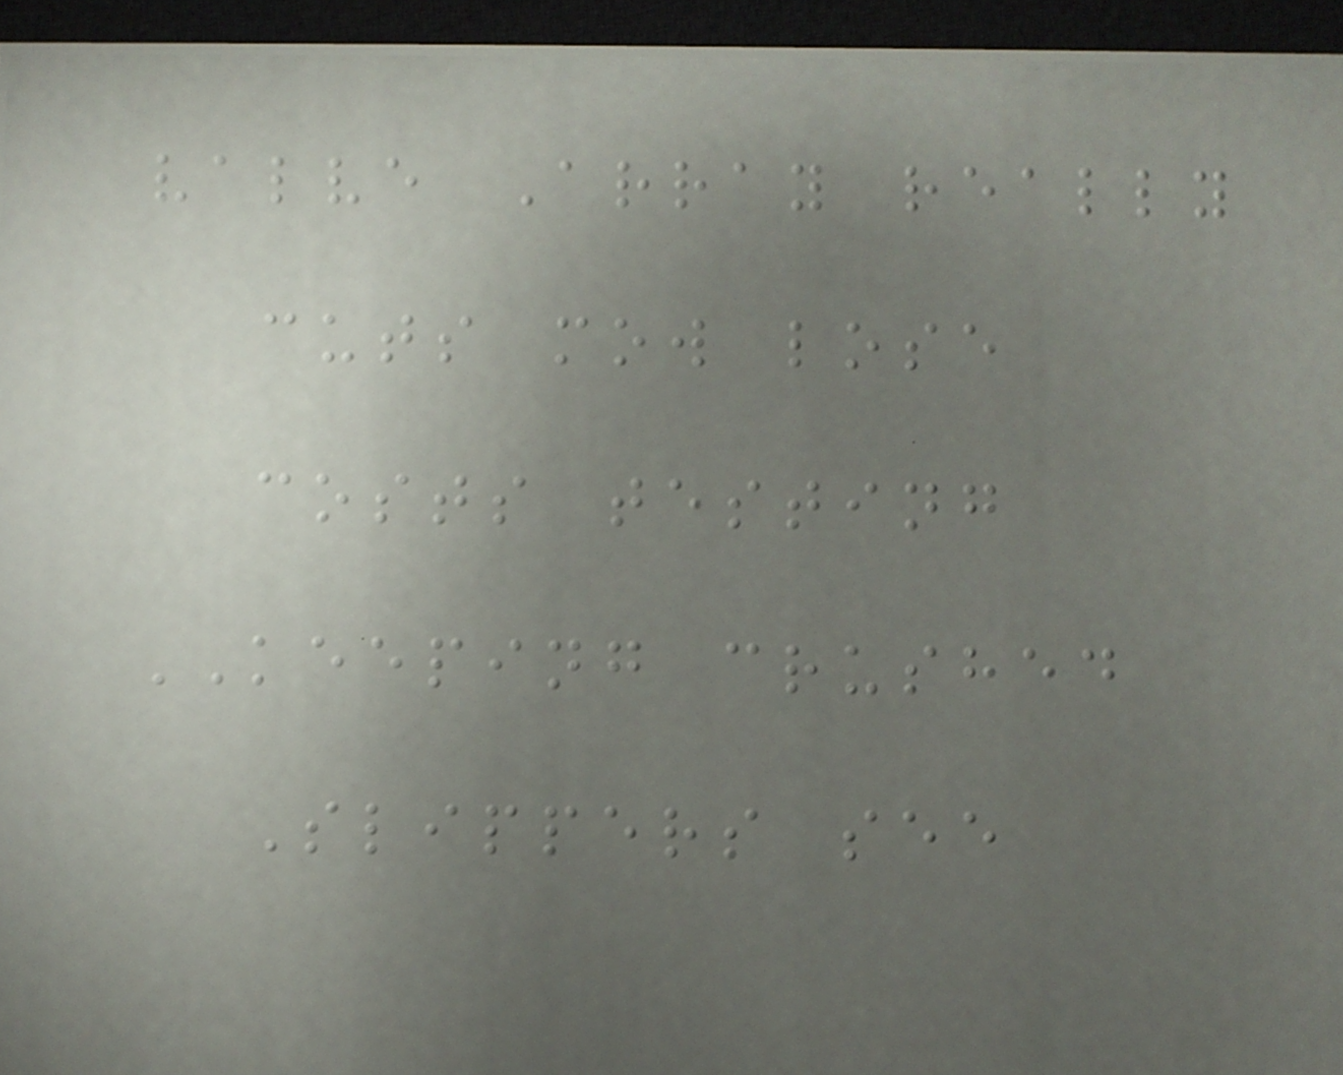valve Array really
cuts mow lose
costs testing
KEEPING crushed
Slippers see
